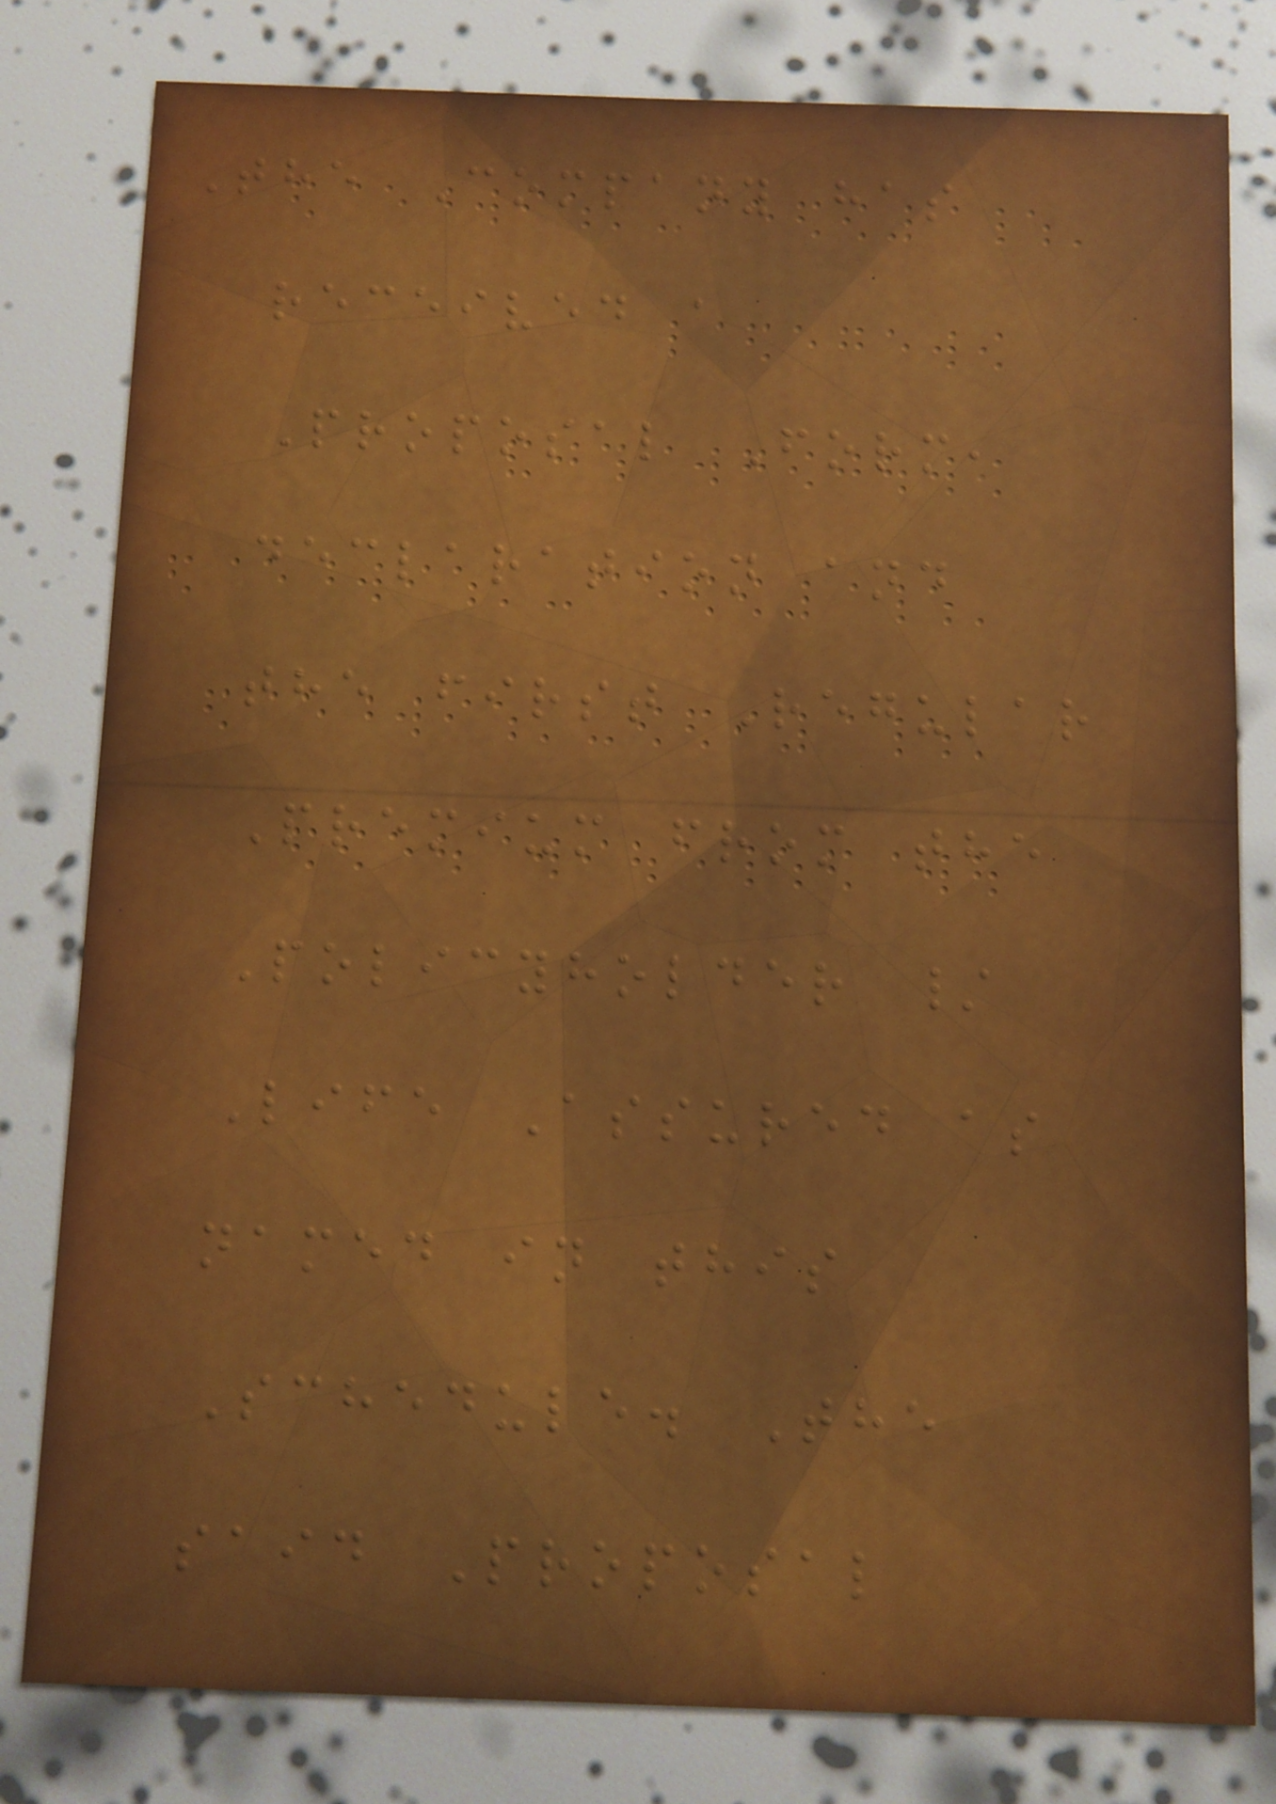The Company has
received a
Proposal Form,
declaration and
the first Regular
Premium from the
Policyholder /
Life Assured as
named in this
Schedule. The
said Proposal
